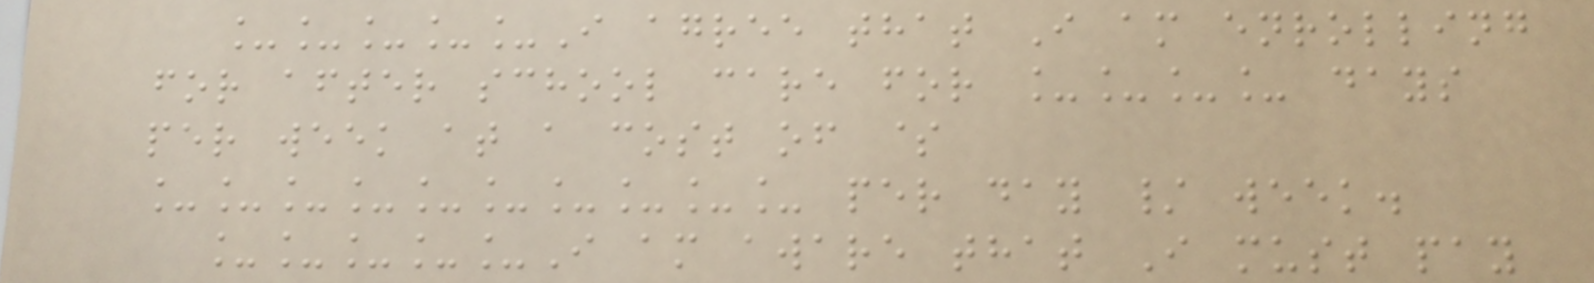_____I agree that I am enrolling
for after school care for ____ days
per week at a cost of $
__________ per day / week.
_____I am aware that I must pay
